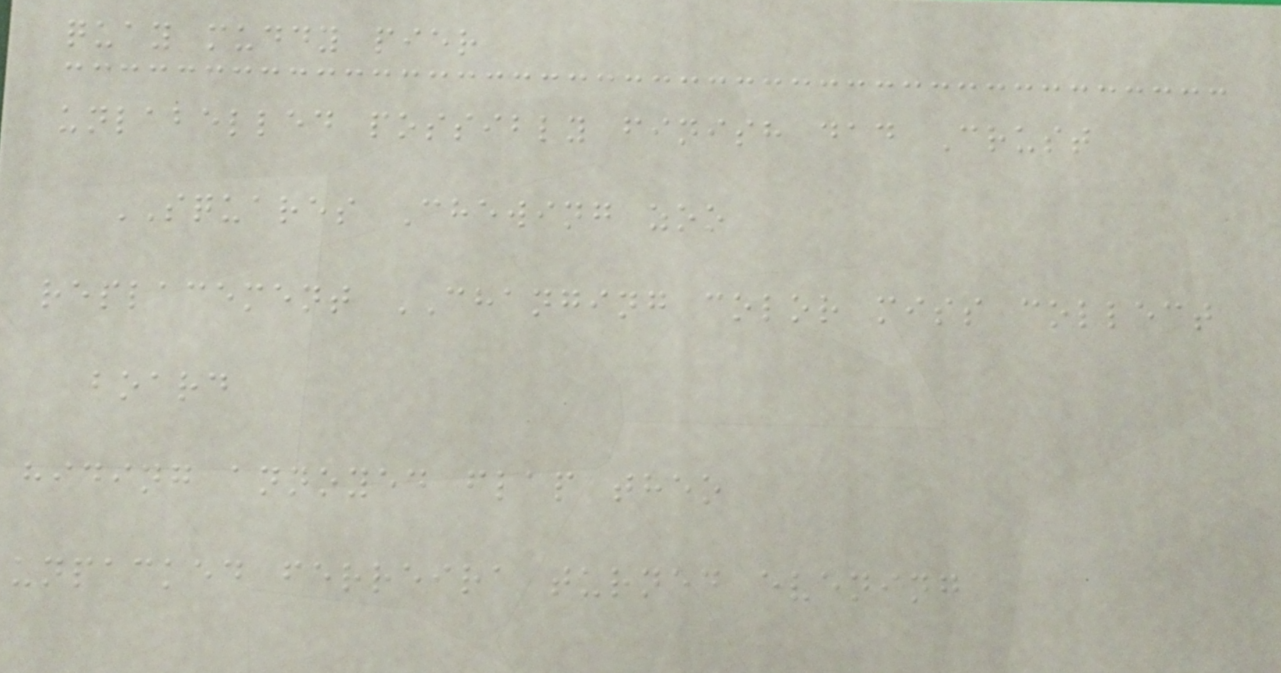quay muddy pier
unlabelled possibly finish dad Crust
SQUARES Chewing zoo
replacement CHANGING color miss collect
board
hiding annoyed flap theo
unpacked ferreira turned evening
